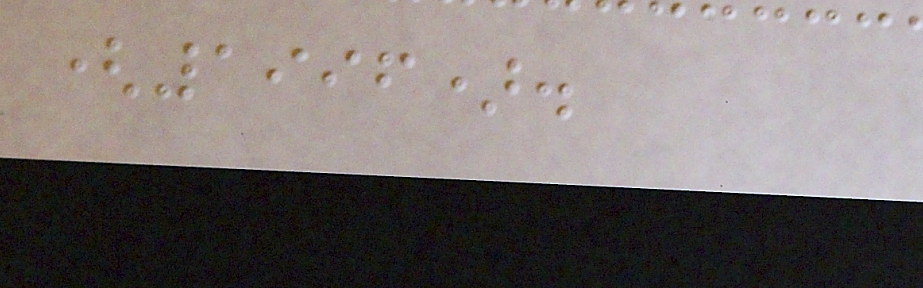(1996).
